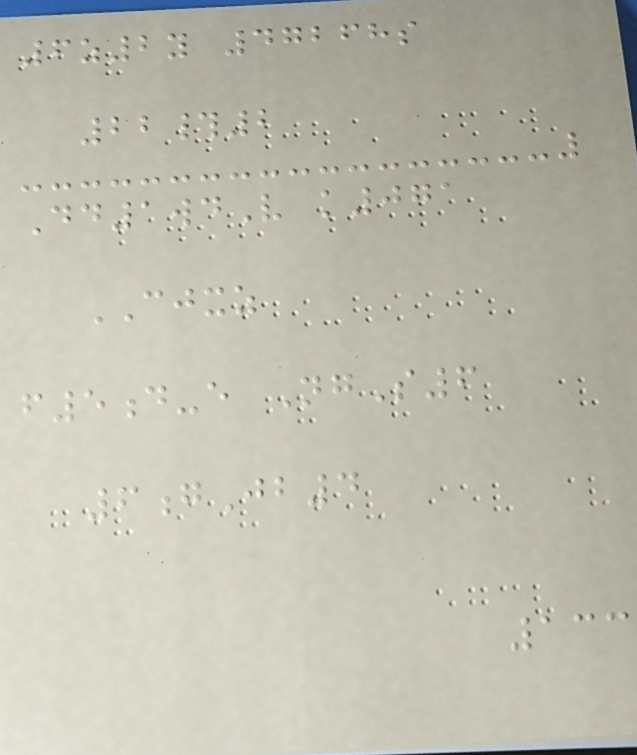6z2y 47268s
22#2
Dd1wdV k071
CJXZ
f5d-e NgS6
6gJb4
133
